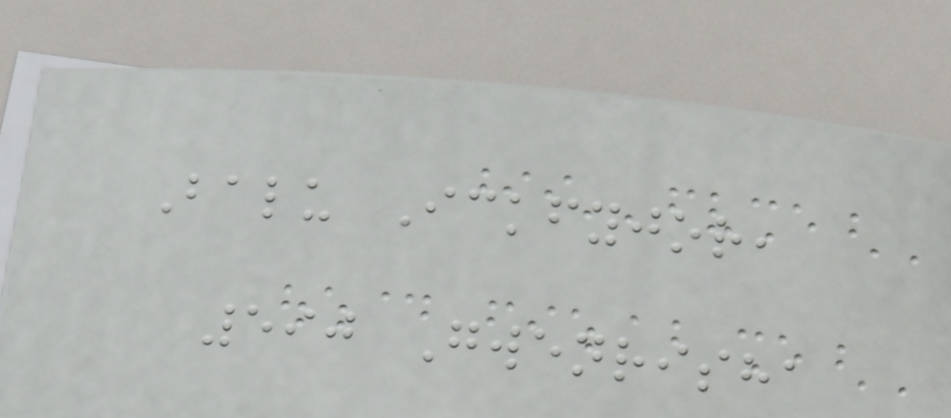Balu Ickfyjor,
590 Gwenrisha
